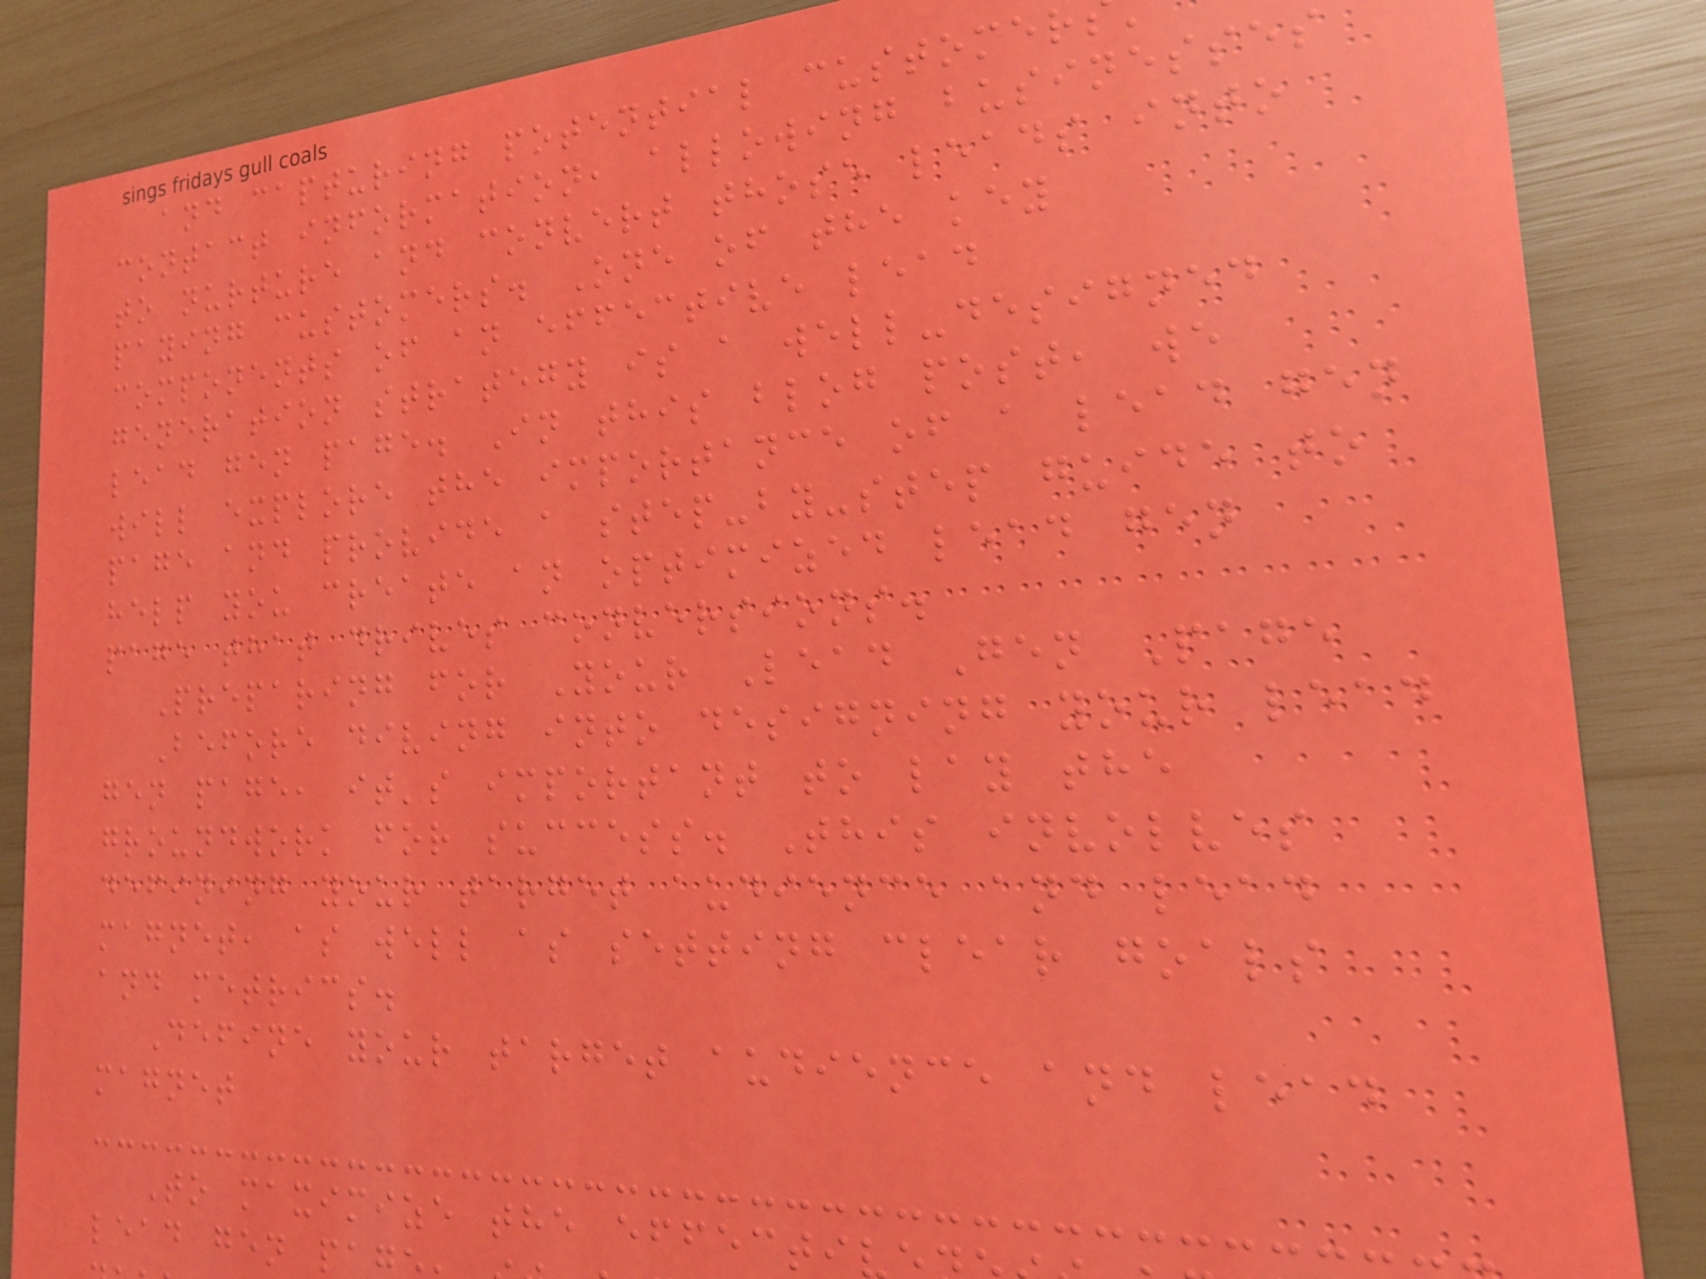and capturing potential customer
contact information, allowing businesses
to nurture and convert those leads into
paying customers. One of the key
components of an effective lead
generation strategy is a well-designed
lead gen page. In this blog post, we
will explore the importance of a lead gen
page and provide a step-by-step guide to
help you create an optimized lead gen
page that drives conversions.
Preparing for Your Lead Gen Page
Before diving into designing your lead
gen page, it's important to lay the
groundwork for success. This involves
defining your target audience and lead
magnet, as well as setting clear goals
and metrics.
Define your target audience and lead
magnet
To maximize the effecti
lead gen pa
